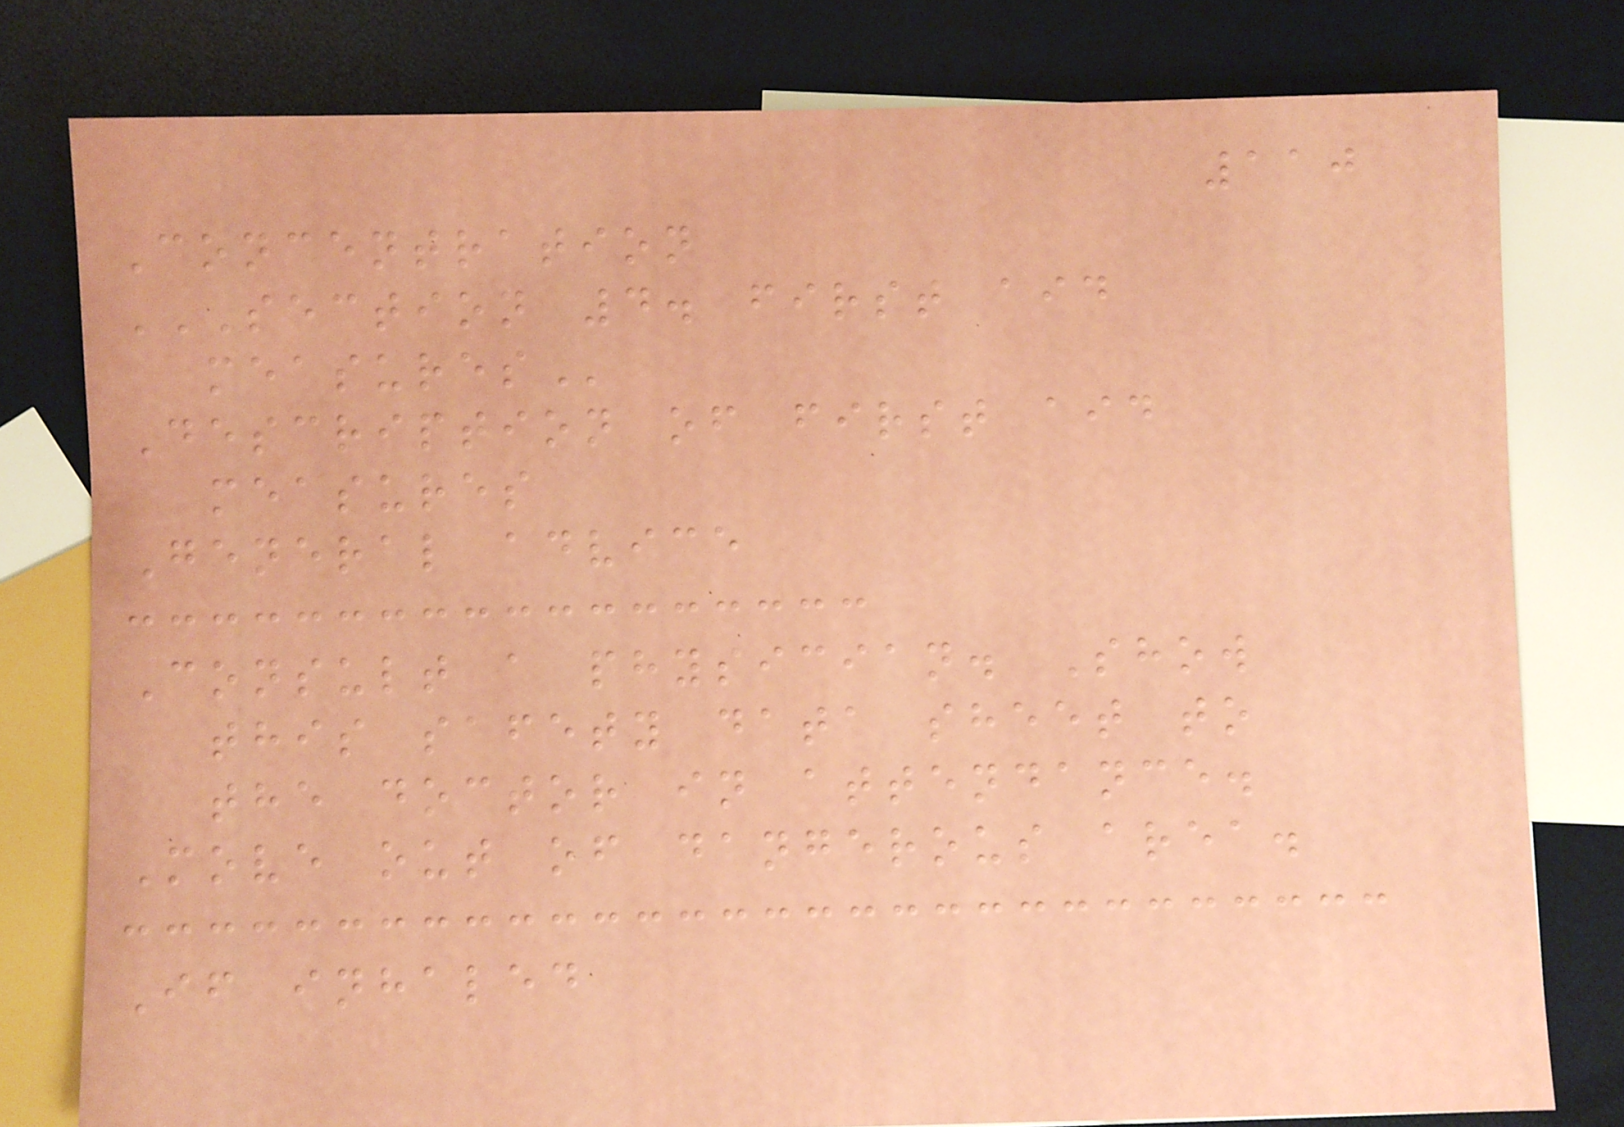110
Concentration
SECTION 4. FIRST AID
MEASURES
Description of first aid
measures
General advice
Consult a physician. Show
this safety data sheet to
the doctor in attendance.
Move out of dangerous area.
If inhaled
